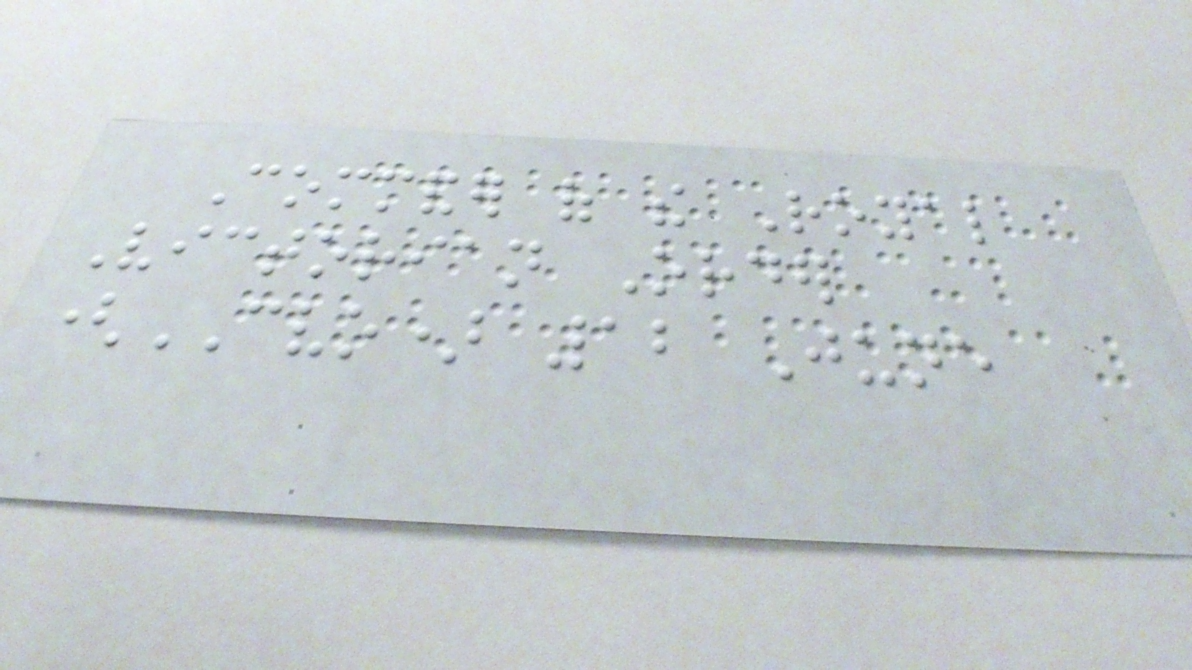Commander of the Royal
Victorian Order
(CVO) 12 June
